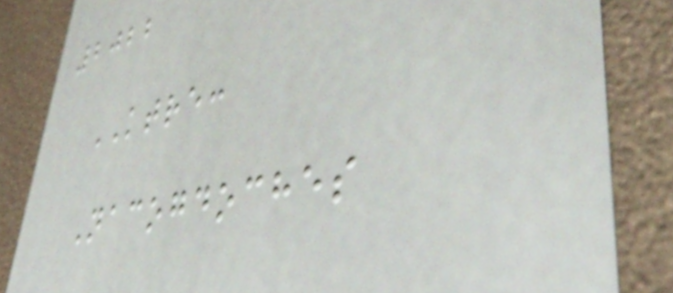2022
KTRE:
Nacogdoches
